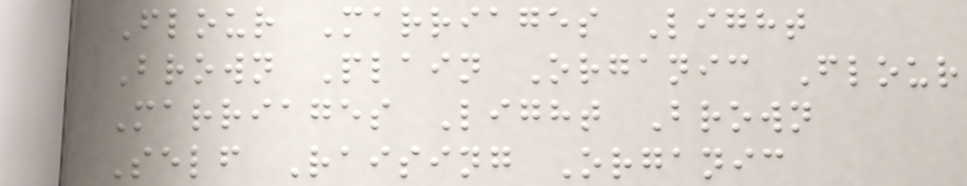Flour Marriages Light
Brown Plain Organic Flour
Marriages Light Brown
Self Raising Organic
